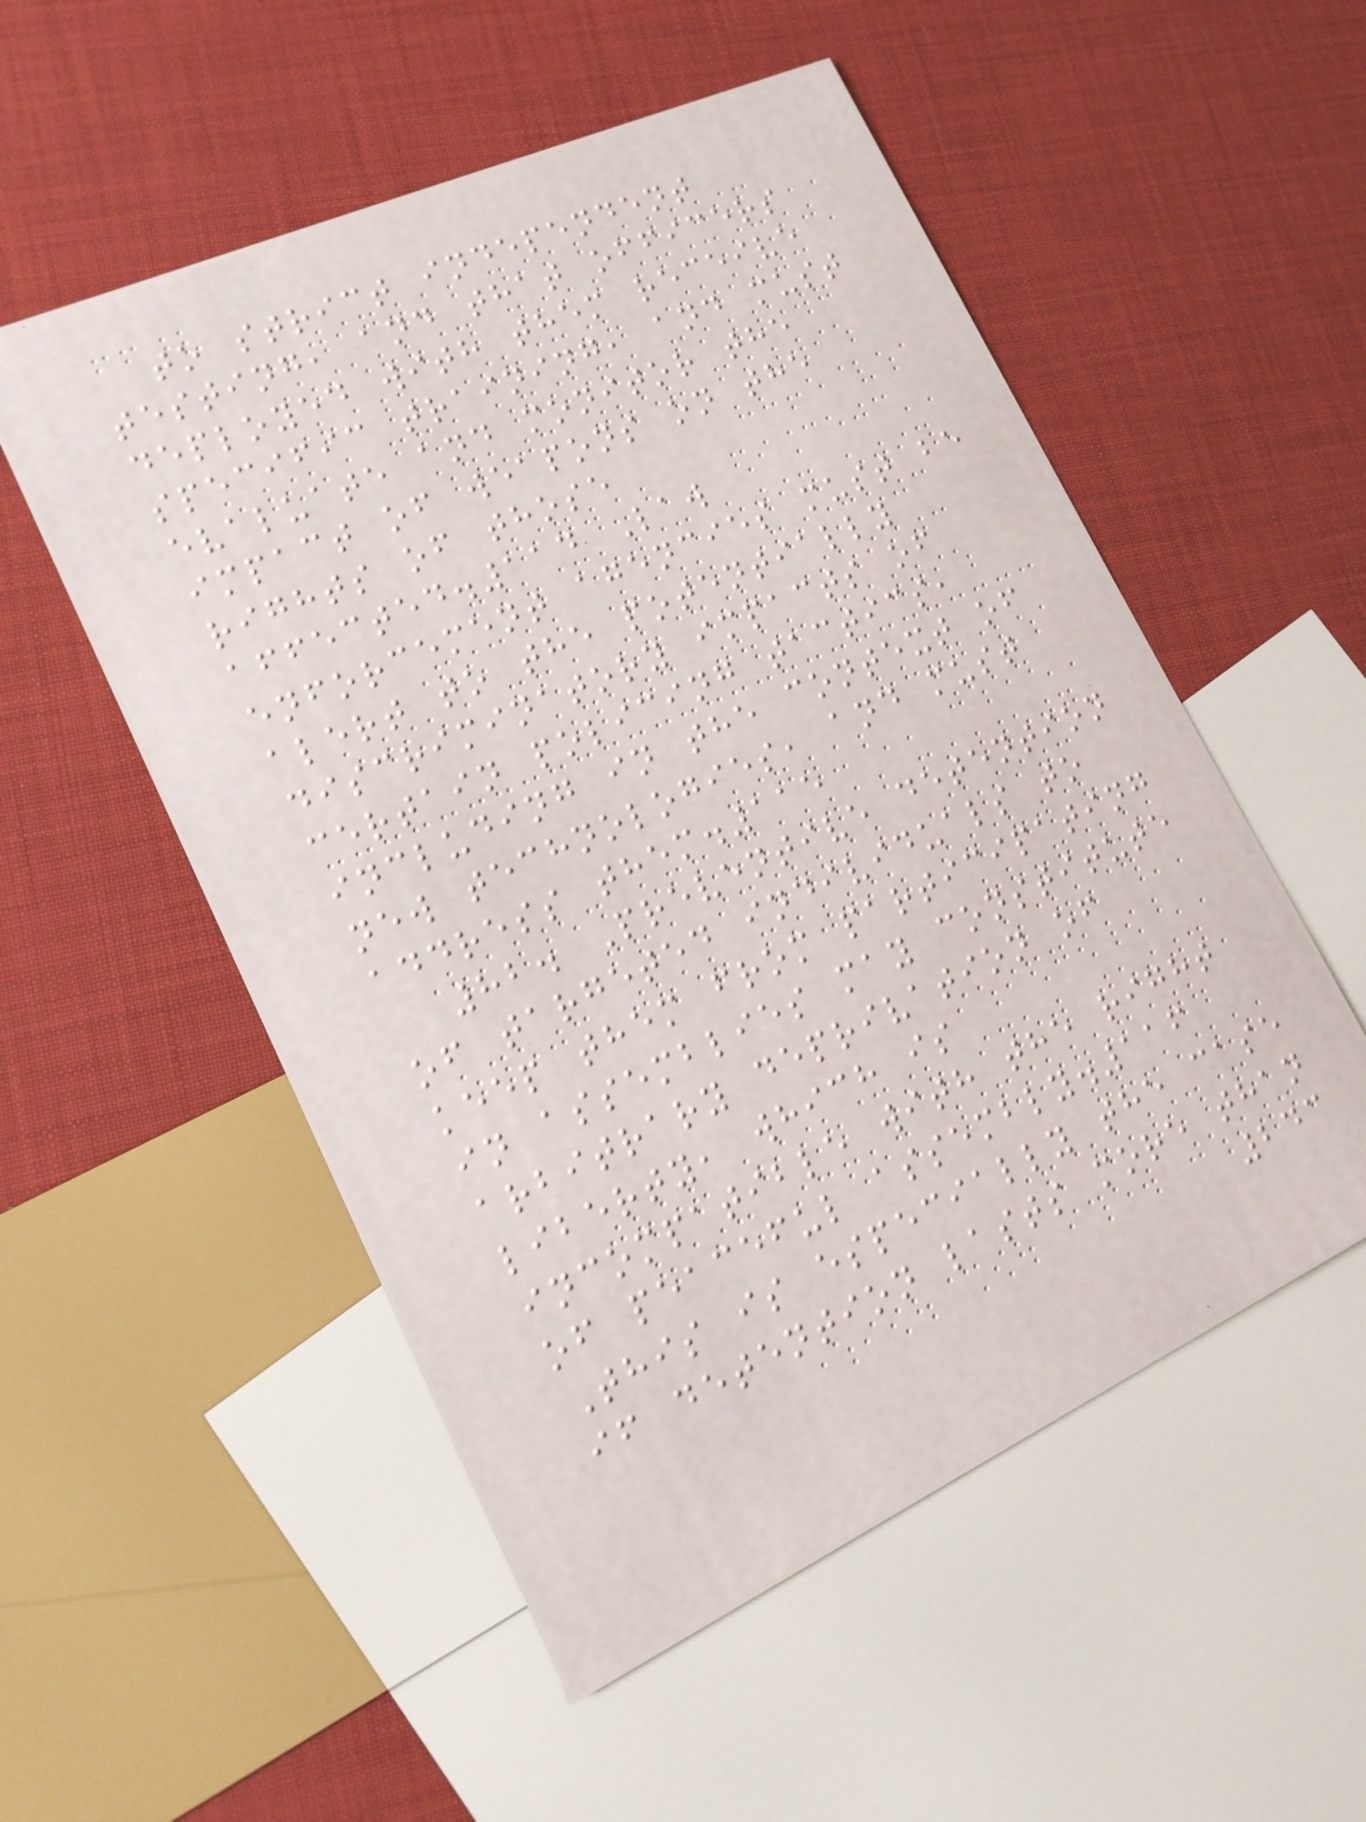to strict independent
testing, and that officers
deployed with them receive
specific training, and must
evaluate and monitor the
impact of weapons on the
rights of those
affected.114 Law
enforcement agencies must be
alert to the potentially
discriminatory impacts of
certain policing tactics,
including in the context of
new technologies, and must
address them.115
82. Preventive detention
of targeted individuals to
keep them from participating
in assemblies may constitute
arbitrary deprivation of
liberty, which is
incompatible with the right
of peaceful assembly.116
This is especially the case
if detention lasts more than
243
